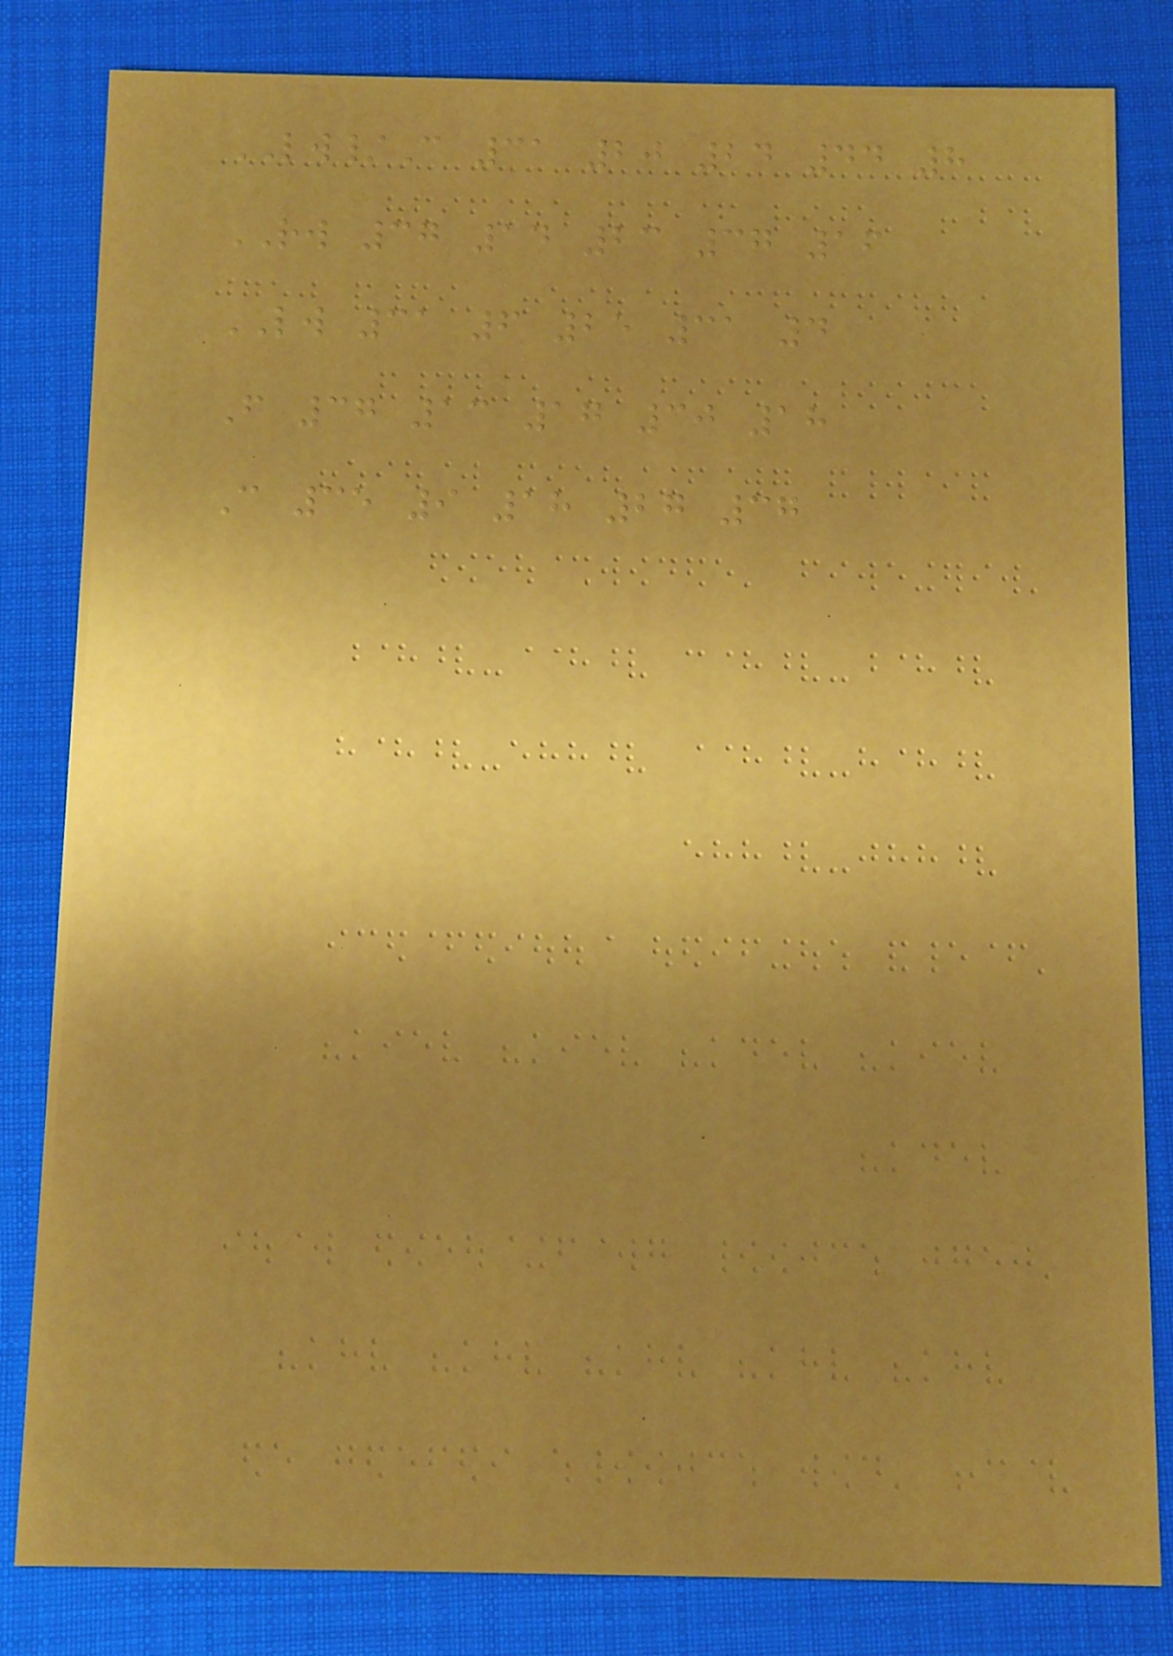LW/C 31 20 24 44 8
RW 37 14 23 37 16
LW 31 6 25 31 4
F 37 13 17 30 18
C 35 9 18 27 37
